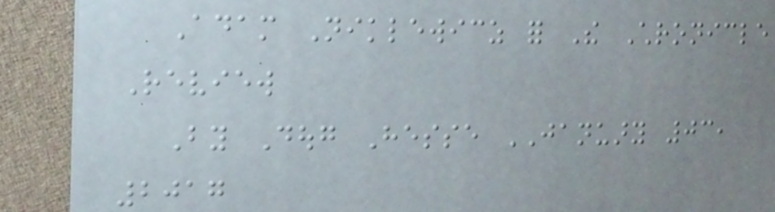Adam Niklewicz for The Chronicle
Review
By Doug Hesse JANUARY 03,
2017
